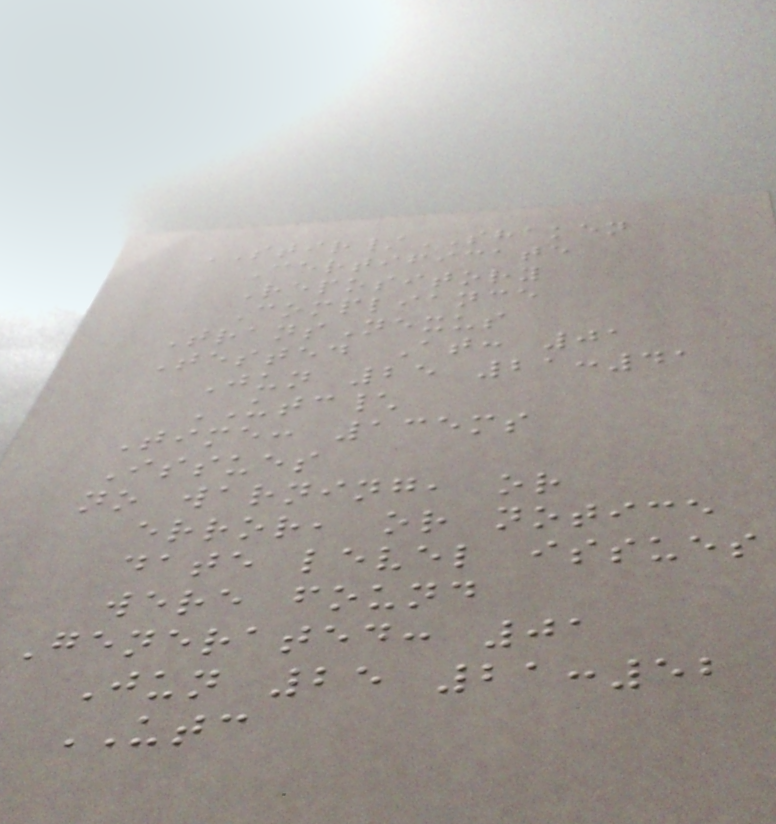STIR/SHAKEN
Certificate
Repository
Compliance
TransNexus
Tested At: 01
Jun 25 21:41
UTC\
Time: 135ms
Issues
no warning, or
error, or notice
date level issues
were found
Generated: 01
Jun 25 21:52
UTC
